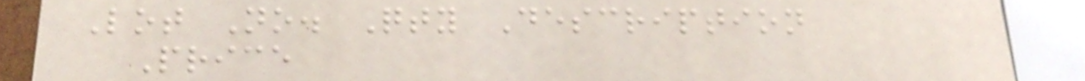Lot No. Qty Description
Price
